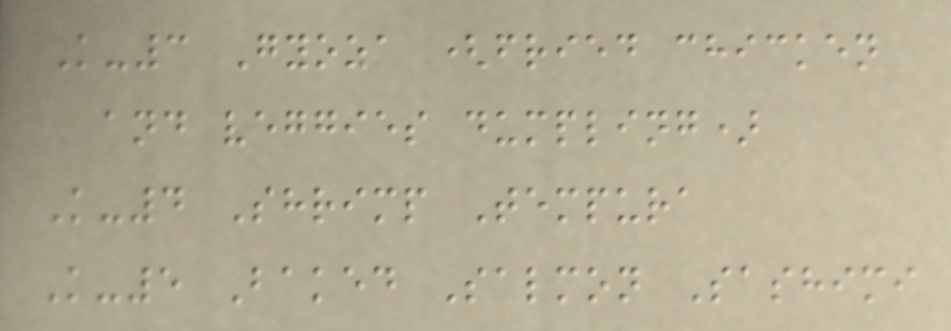K-3 Gyoza (fried chicken
and veggies dumpling)
K-4 Shrimp Tempura
K-5 Baked Salmon Sashimi
